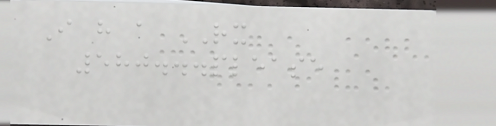I have a RX
580...please
